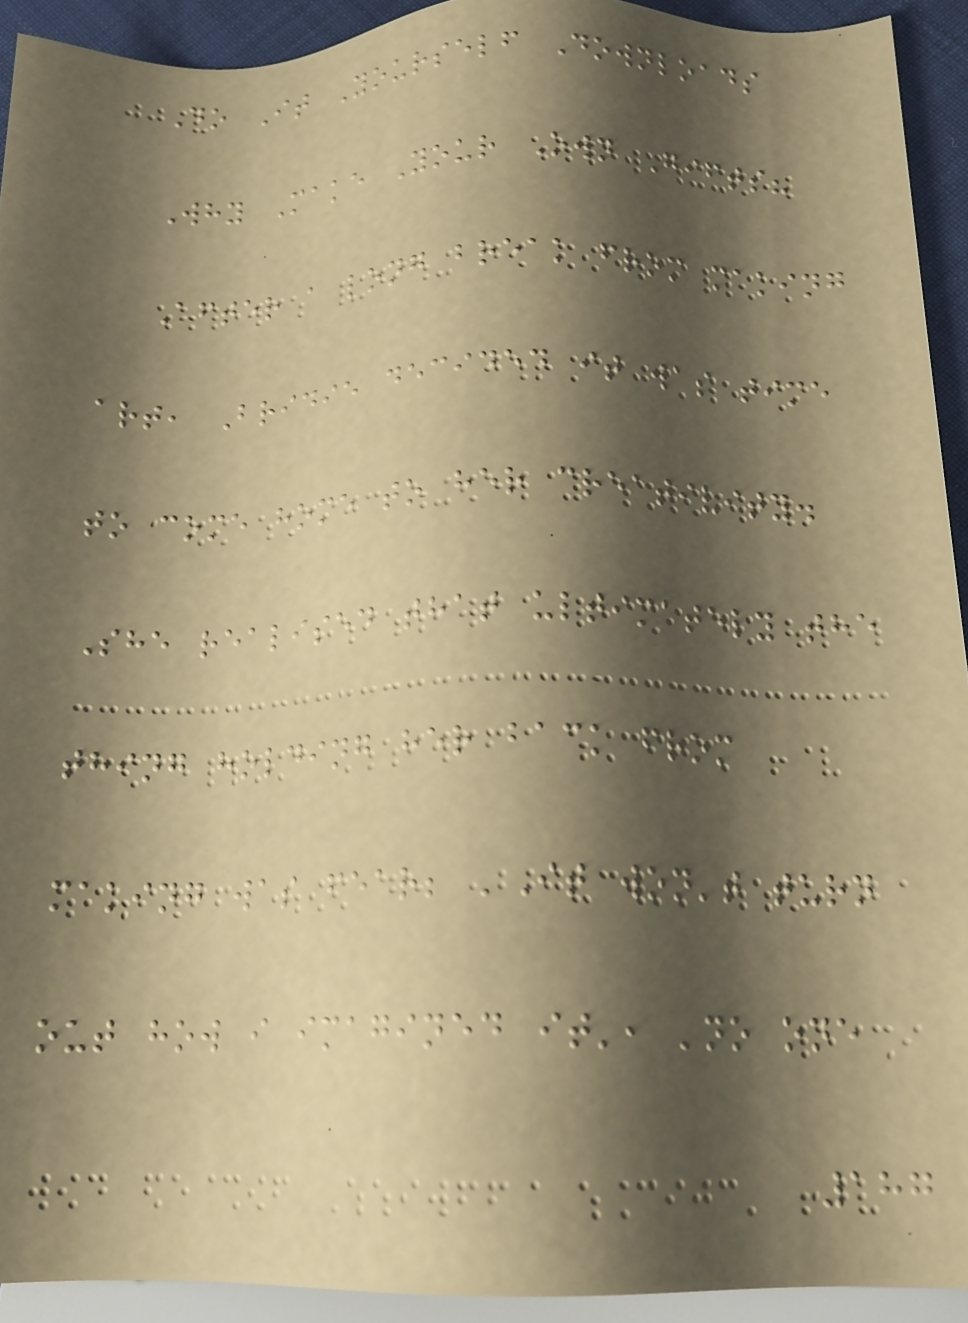Do It Yourself Downloads
Why Make Your Own Gifts?
After a long break from making
art, Bridie decided it was time
to come home to her creativity.
She realised that ultimately the
thing holding her back from
making was fear; 'It won't turn
out how i imagined it', 'no one
187
